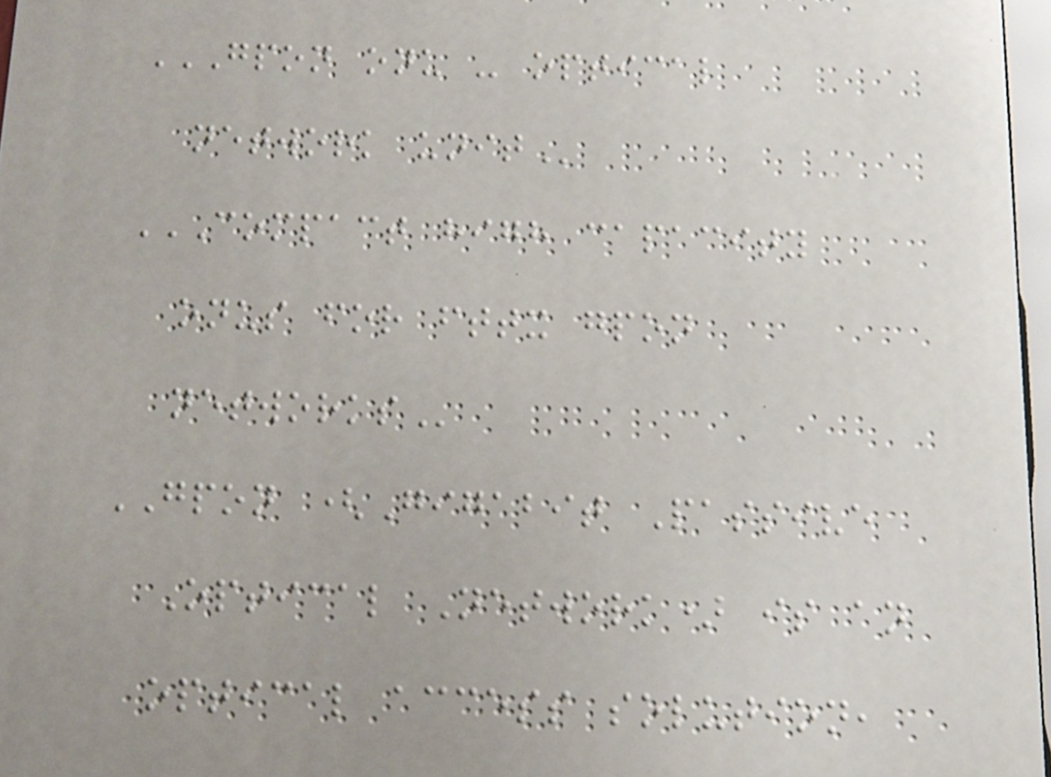GPON ONU - OPTICAL
NETWORK UNIT
COMPACT HIGH CAPACITY
ONUS FOR FTTX GPON
NETWORKS
GPON (Gigabit Passive
Optical Network) is an
optical access solution,
